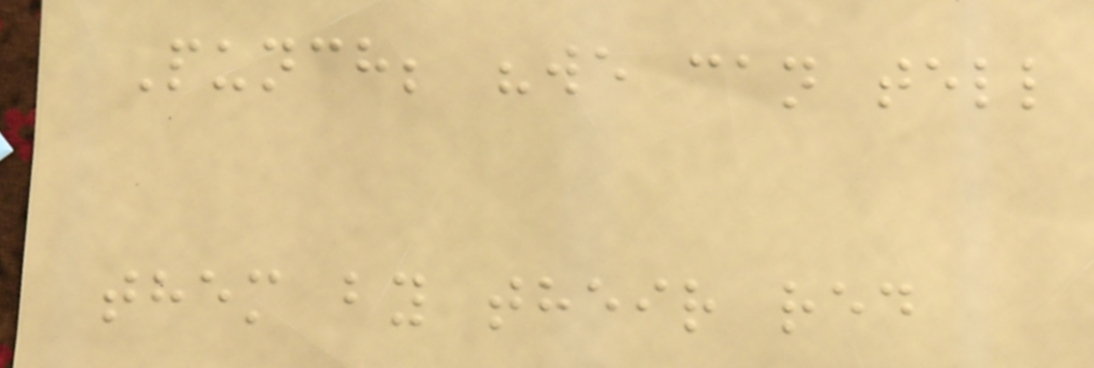Punch; "we can tell
them by their red
